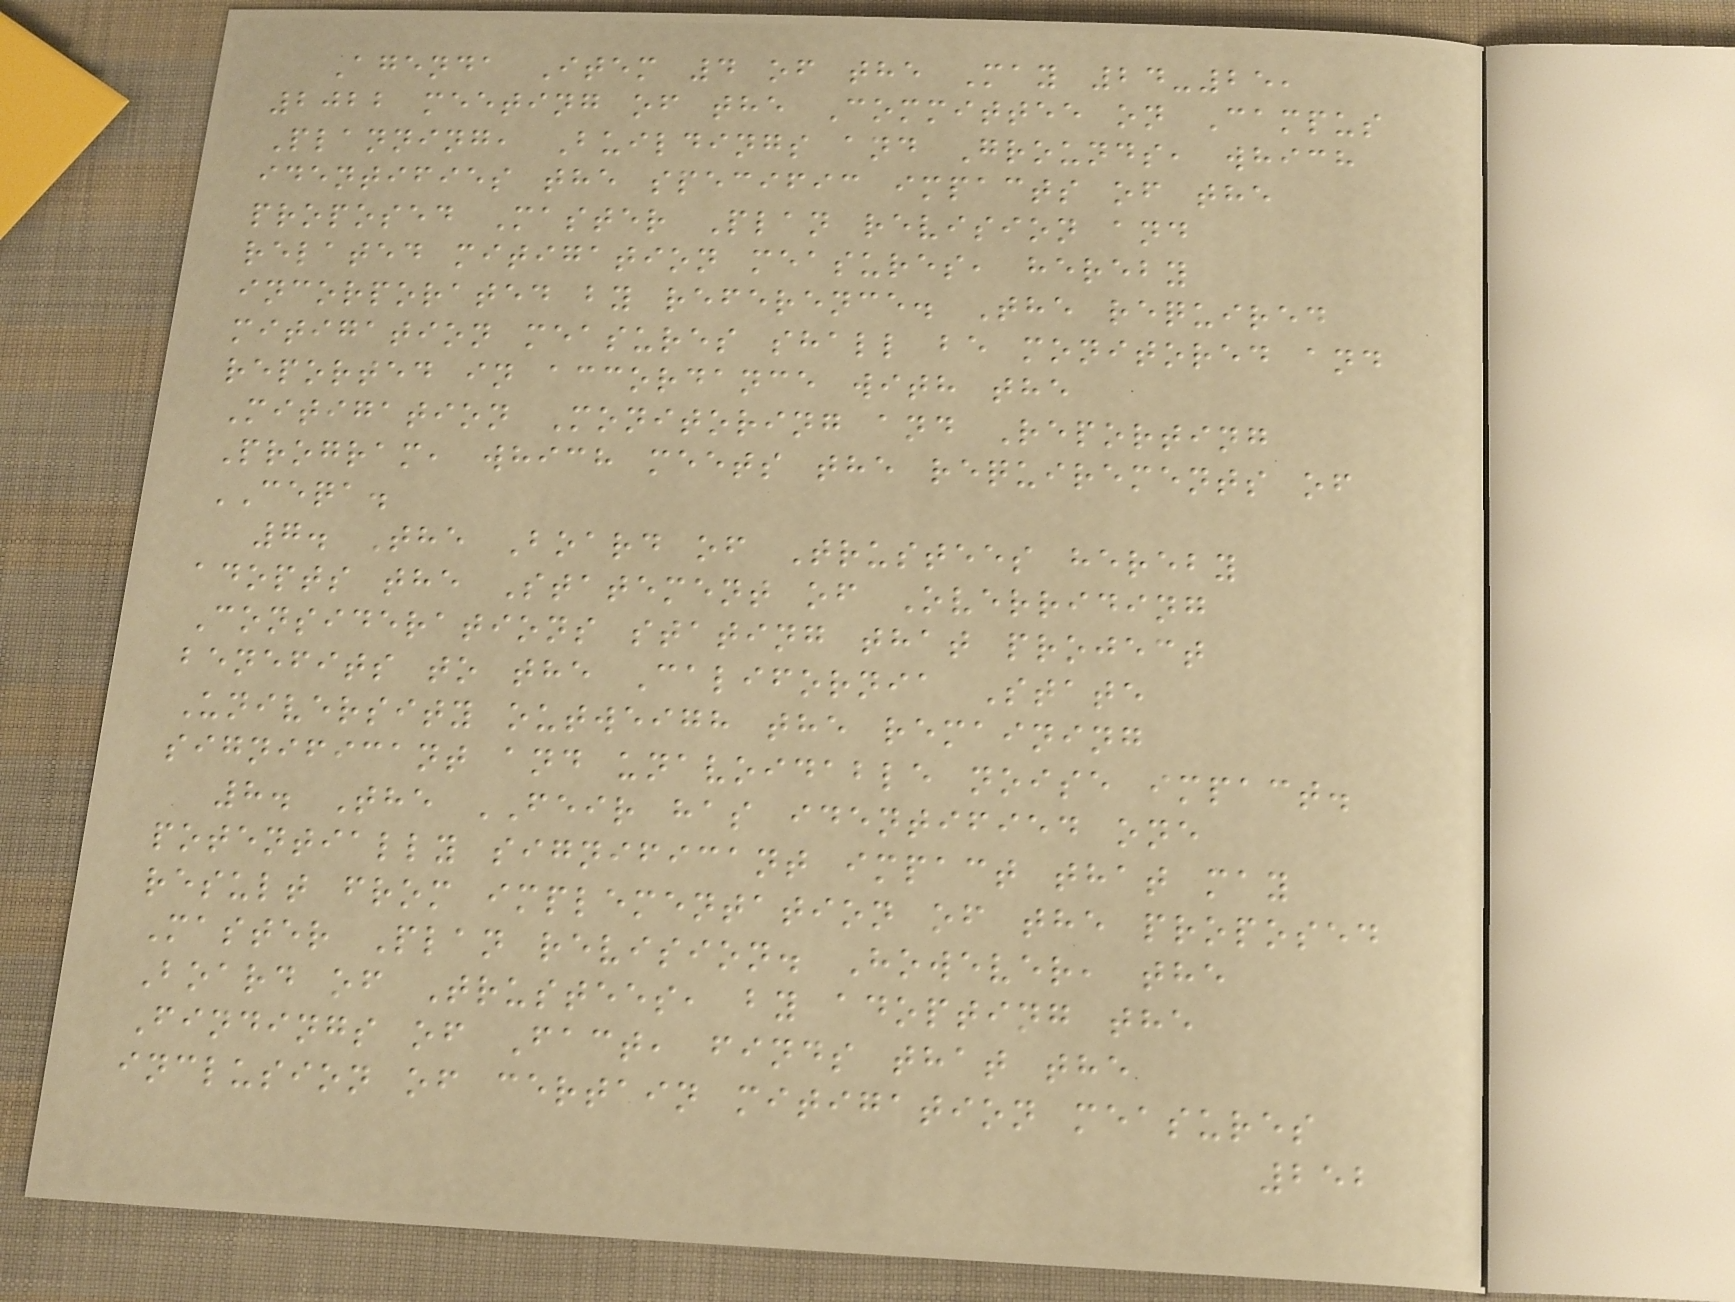Agenda Item 4 of the May 24-25,
2022 meeting of the Committee on Campus
Planning, Buildings and Grounds, which
identifies the specific impacts of the
proposed Master Plan revision and
related mitigation measures, hereby
incorporated by reference. The required
mitigation measures shall be monitored and
reported in accordance with the
Mitigation Monitoring and Reporting
Program, which meets the requirements of
CEQA.
7. The Board of Trustees hereby
adopts the Statement of Overriding
Considerations stating that project
benefits to the California State
University outweigh the remaining
significant and unavoidable noise impact.
8. The FEIR has identified one
potentially significant impact that may
result from implementation of the proposed
Master Plan revision. However, the
Board of Trustees, by adopting the
Findings of Fact, finds that the
inclusion of certain mitigation measures
252
